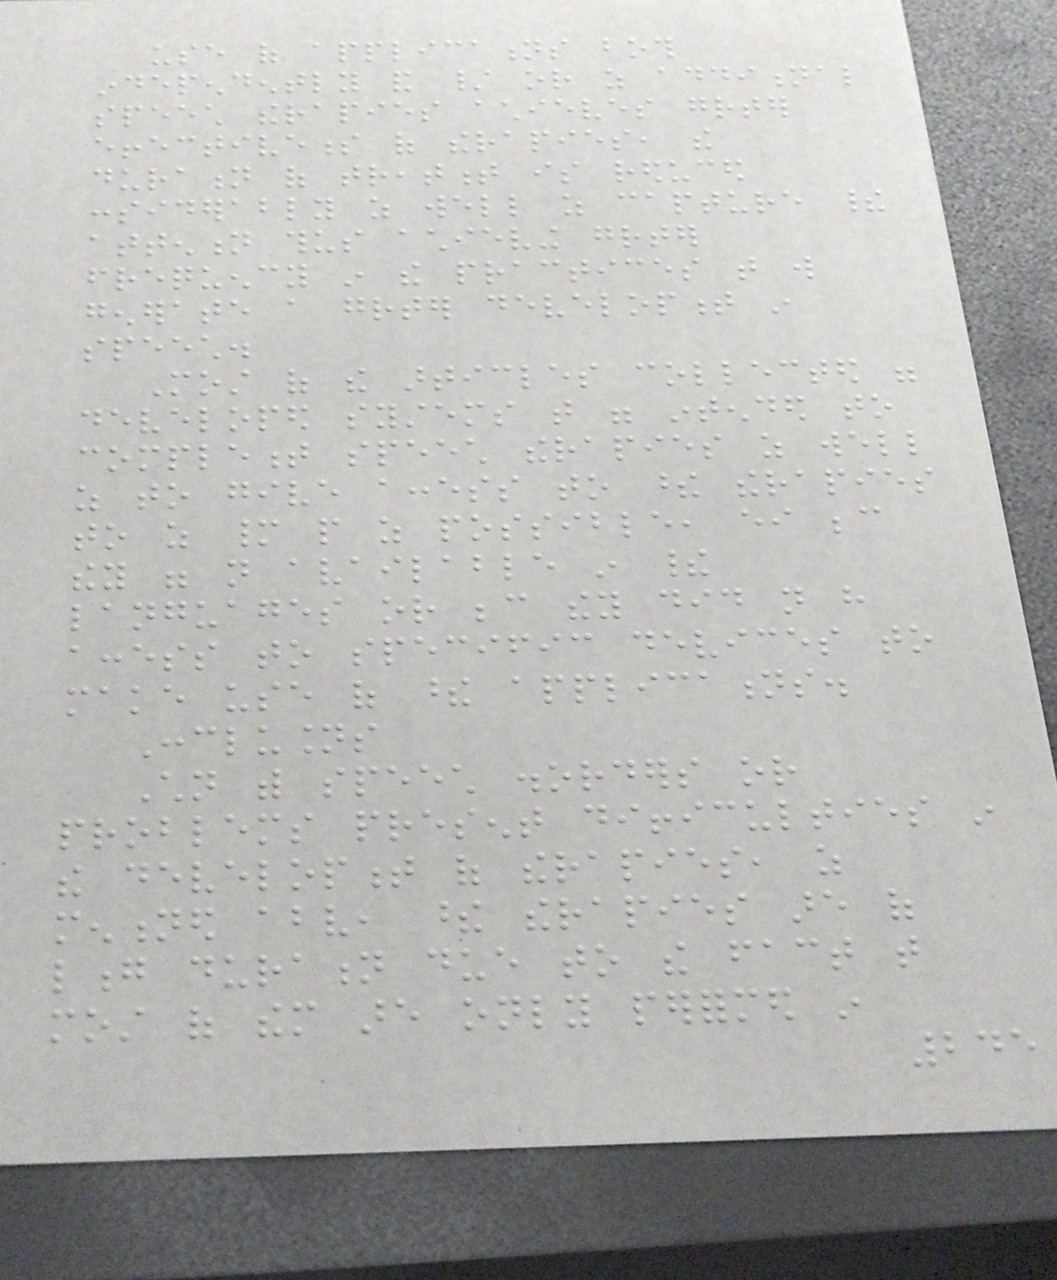use of applications both
independently and / or as additional
speech therapies achieves greater
effectiveness of therapies, the
duration of treatment is reduced
considerably as well as capture their
attention thus achieving greater
frequency in the practices that will
generate a greater development in
speech.
Most of the articles collected were
developed systems that were intended to
complement speech therapies as well
as to give access to these therapies
to as many people as possible, either because
they were not available in their
languages or because they did not have
access to specific devices to
make use of these applications.
Conclusions
Children with speech disorders or
problems present difficulties in
the development of therapies, as
mentioned above, these therapies are of
long duration due to the fact that
most of them are only performed in
245
